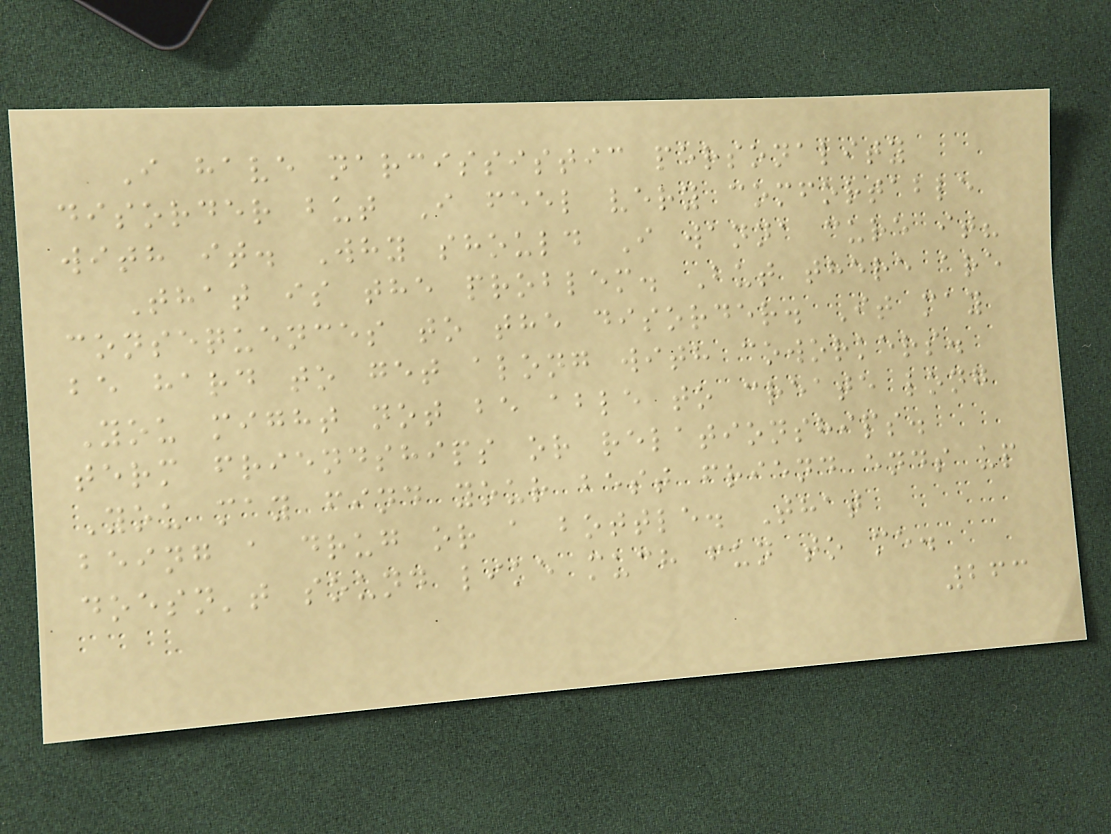I have narcissistic personality
disorder but I feel very comfortable
with it. Why should I wanna cure it?
That is the problem. But there are
consequences to the disorder. It may
be hard to get along with coworkers.
You might not be able to create long
term friendships or relationships.
You may find your best friend ends up
being a drug or a bottle. That
doesn't sound like much fun to me.
263
